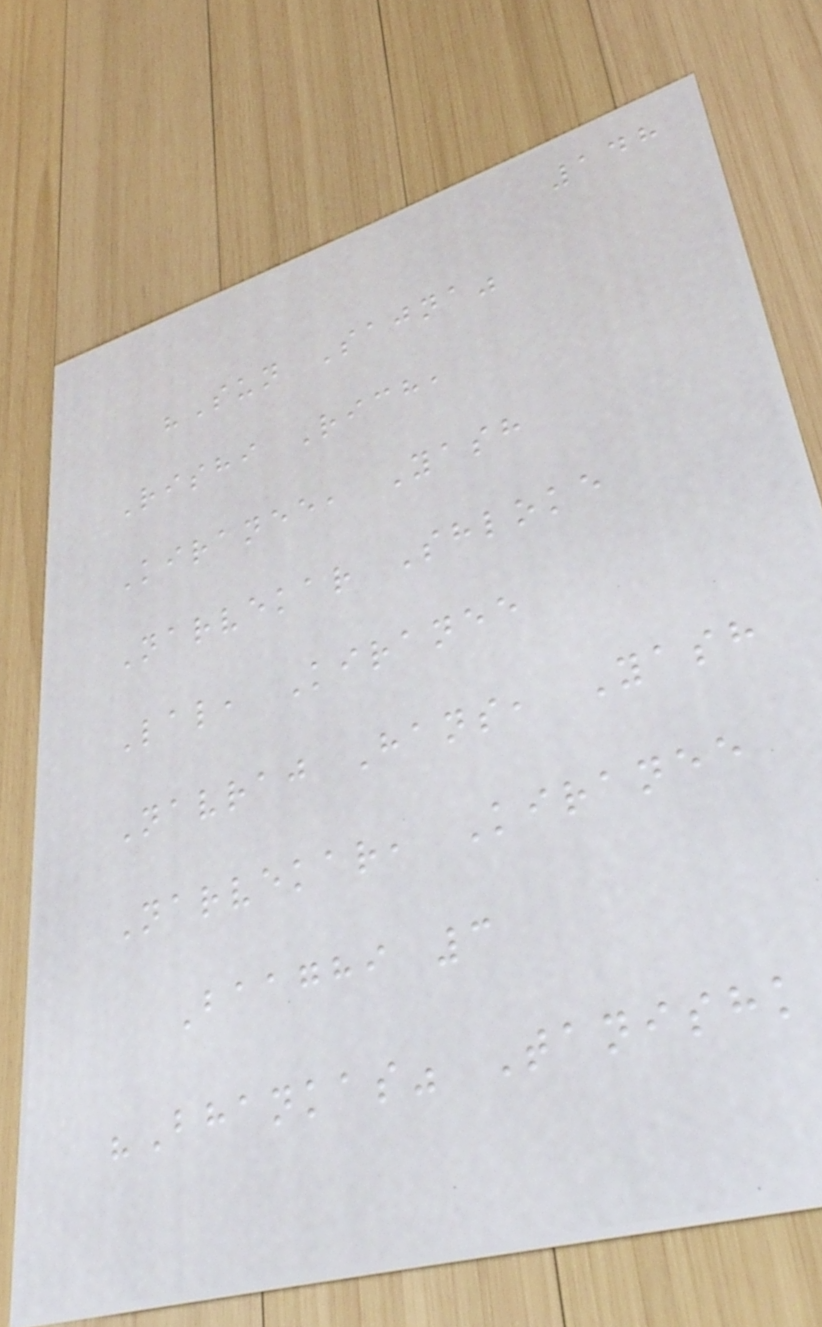148
"Sun Sajna"
Rishi Rich,
Kiranee, Yash
Narvekar Shloke
Lal, Kiranee
Navraj Hans, Yash
Narvekar, Kiranee
Baaghi 3
"Bhankas" Tanishk
